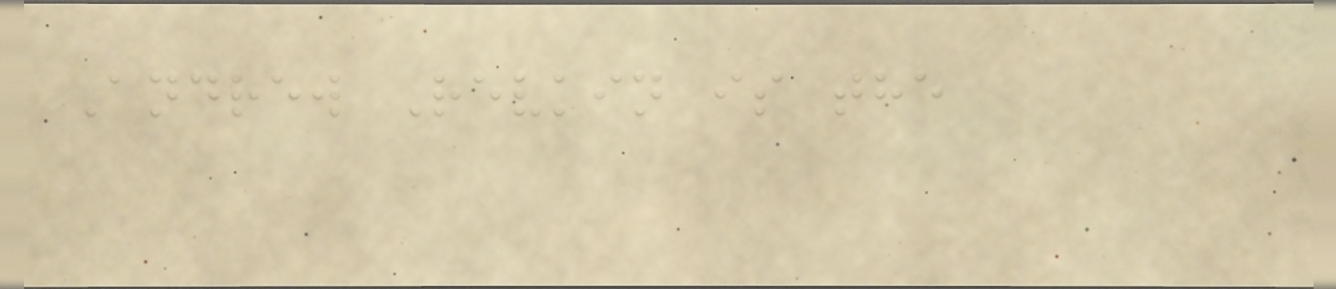Andrew Revkin is the
